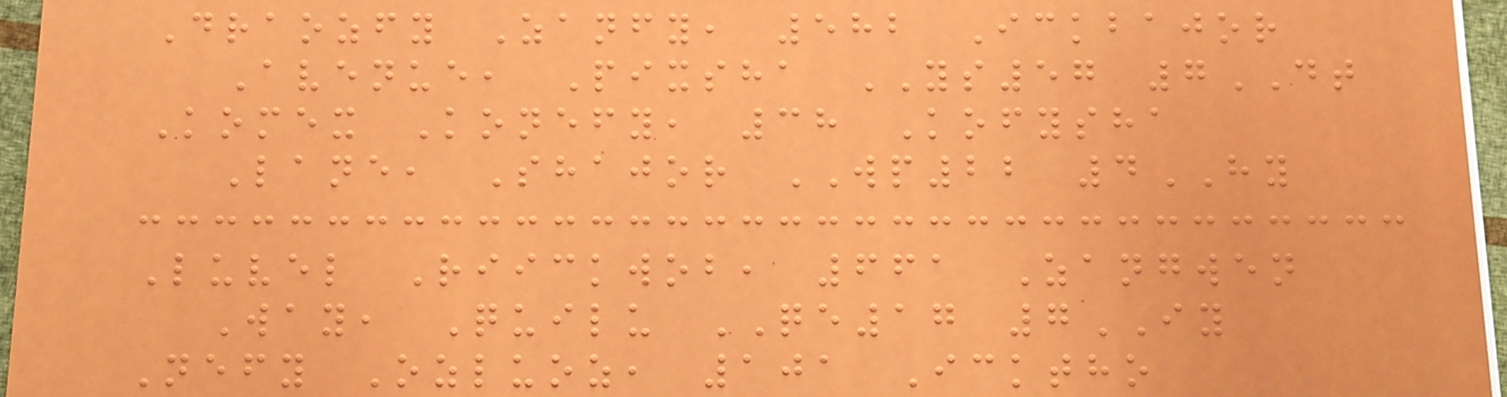Draozfy Zanfy, 582 Ickbajor
Avenue, Pixsha YS57 7DT
Komex Konefy, 38 Kofysha
Lane, Shajor WP22 4HY
Luvel Riickwob, 661 Zangwen
Way, Quilu QE17 7IY
Nefy Ozluoz, 101 Icktho
